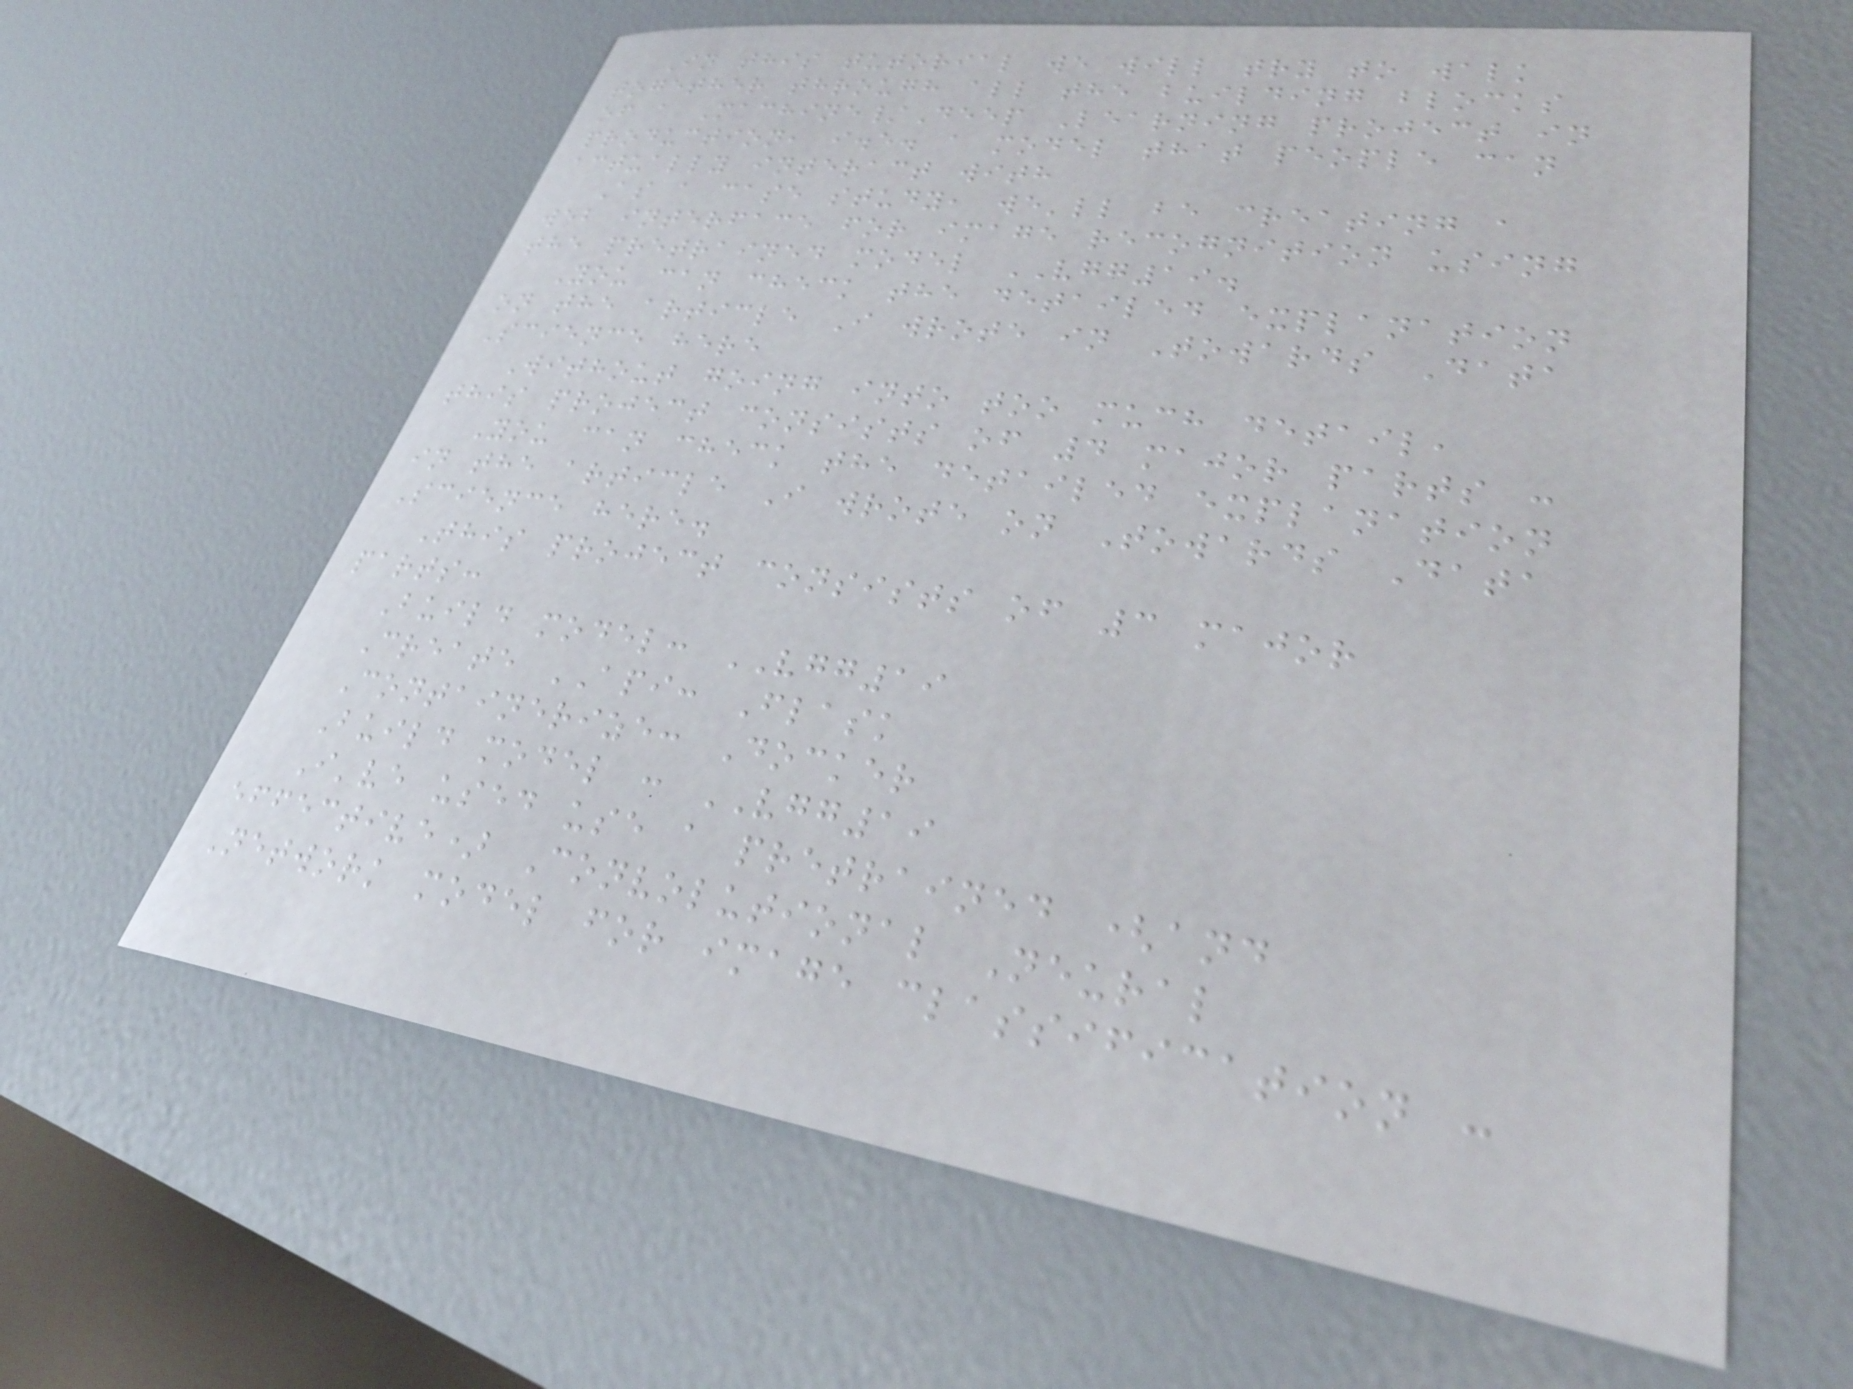In this tutorial we will try to walk
together through all the building blocks
of a Machine/Deep Learning project in
production, i.e. a model that people can
actually interact with
As a case study, we'll be creating a
web interface for image recognition using
the pretrained model VGG19.
You can check the detailed explanation
on the article I wrote in Towards Data
Science here
Without going into too much detail,
this project consists of 4 major parts :
You can check the detailed explanation
in the article I wrote on Towards Data
Science here.
This project consists of 3 major
parts:
Build model: VGG19
Create API: Flask
Containerize: Docker
Build model : VGG19
I've used use a pretrained (and
effective) Convolutional Neural
Network model for image classification :
